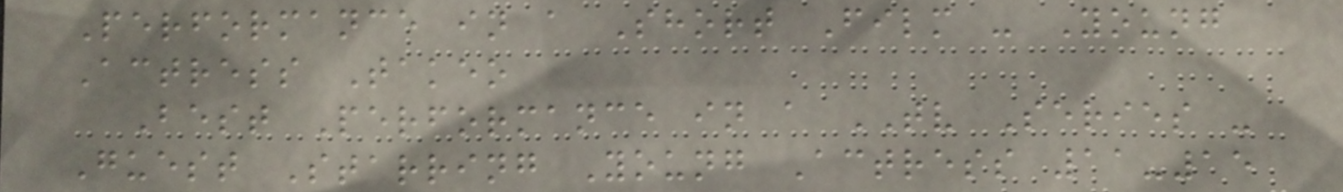Performance in a Short Film - Young
Actress Takeo
Best Performance in a TV Series -
Guest Starring Young Actress 11-15
